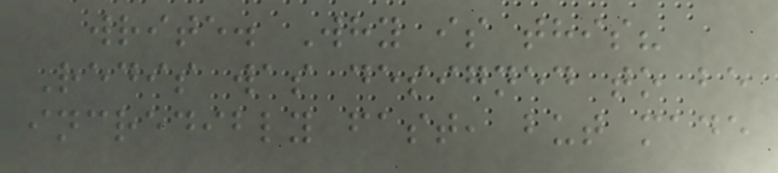write. Why is this?
Redis was designed to be
incredibly fast, but made
